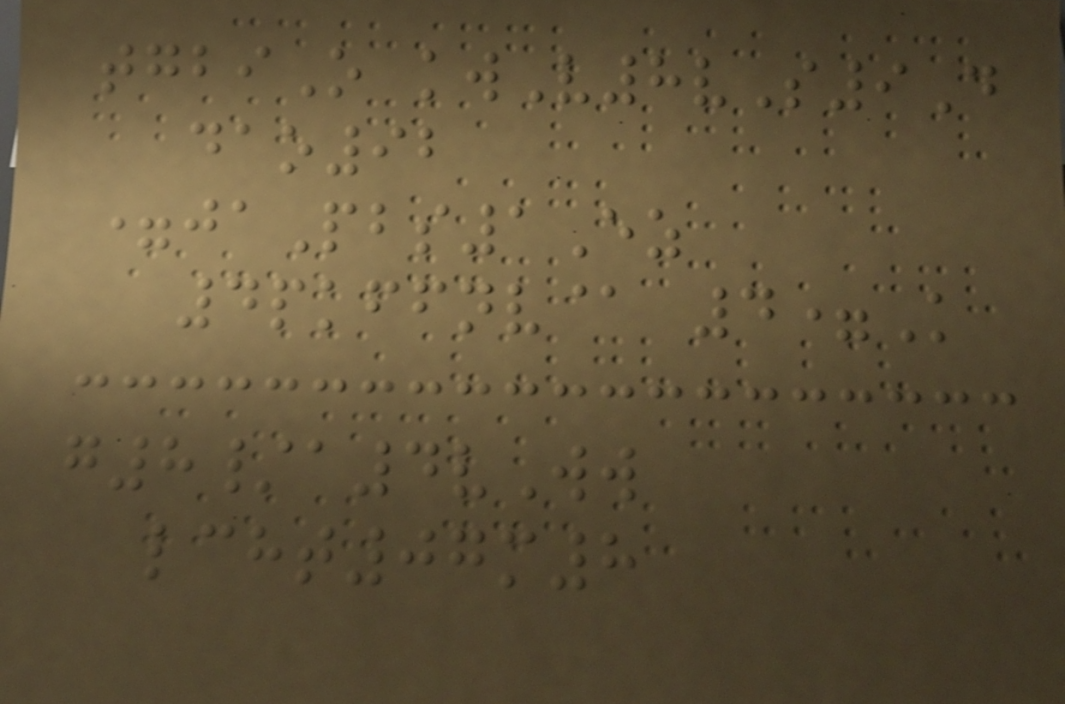tgbiO kwV8vS9D
dao92
=jaPbs1Ez
4pkffnv@ 4=K
g8/a4vWw
lcht07m8
